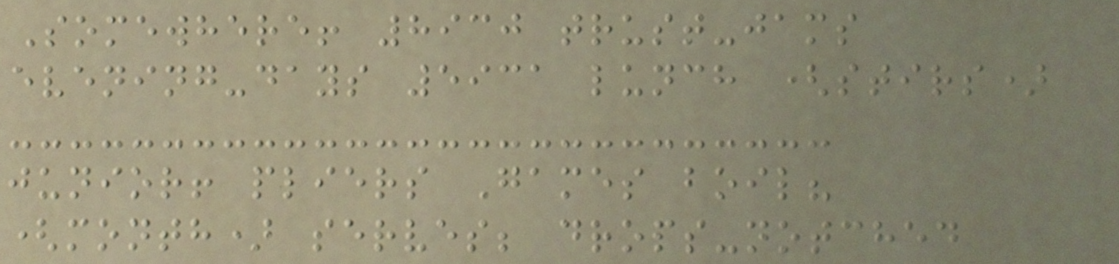Somewhere! 8930 trust-jams
evening-days 5931 lunch (stirs)
junior! pliers Games boil?
(month) serves; drops-notched
